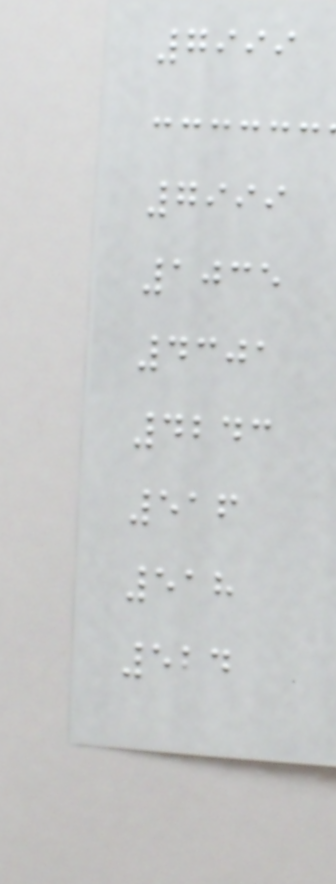7999
7999
1035
4301
4243
516
518
524
